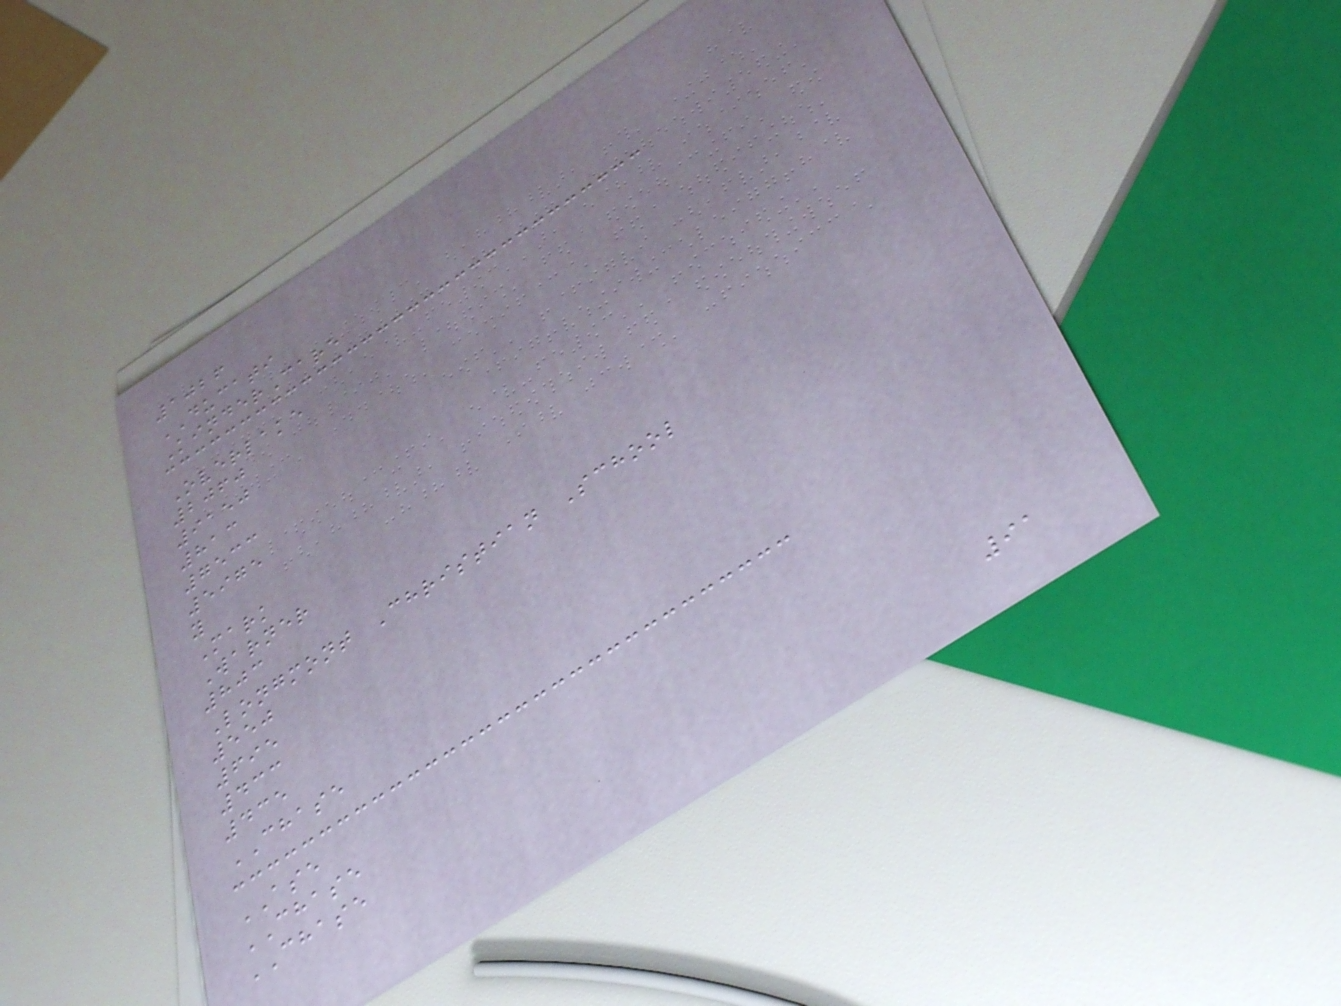1026
DUCATI
KinderCare
Overlake
2060
9150
813
7533
5975
y
Mark
Warner
803
Longmont Christian School
550
695
433
435
CHASE
ASE
CHASE
CHASE
91
